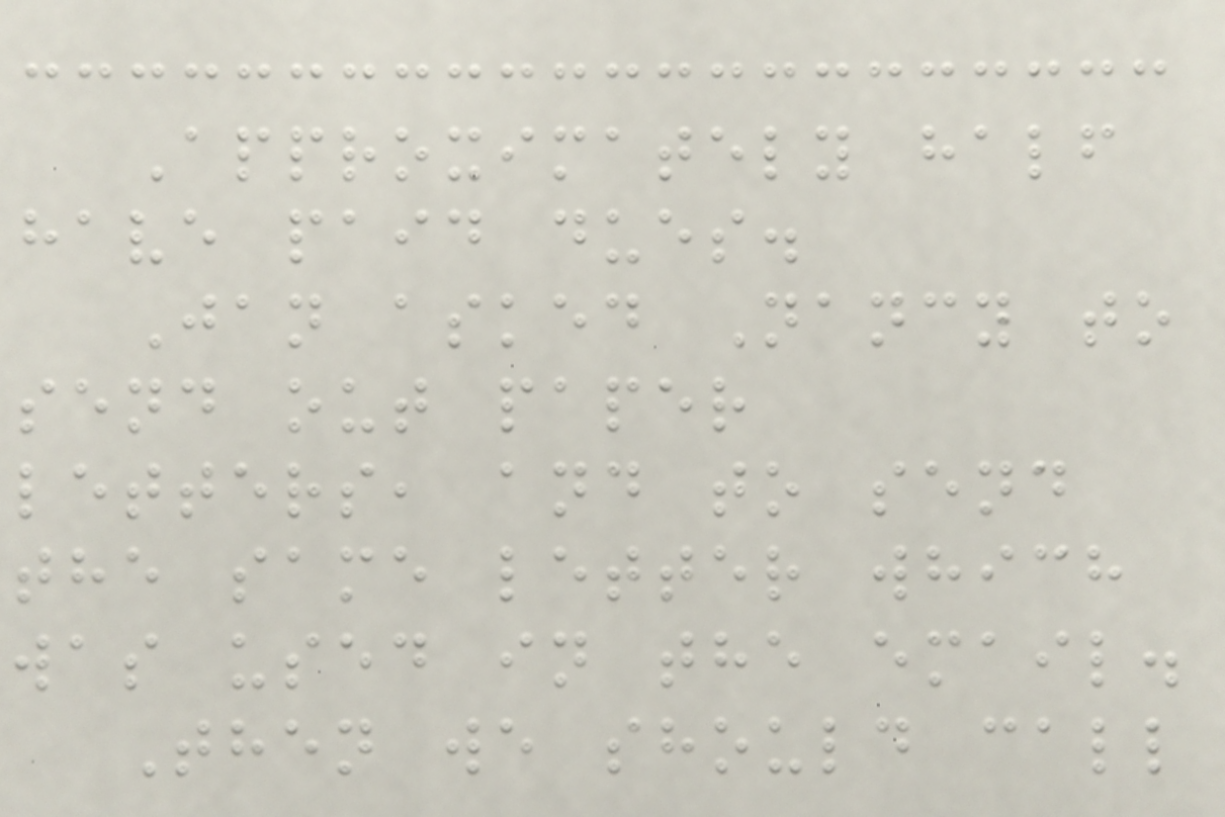Approximately half
have paid dues.
Jan asked Nancy to
send out paper
letters, and to send
the same letter which
was used in the email.
Then we should call
